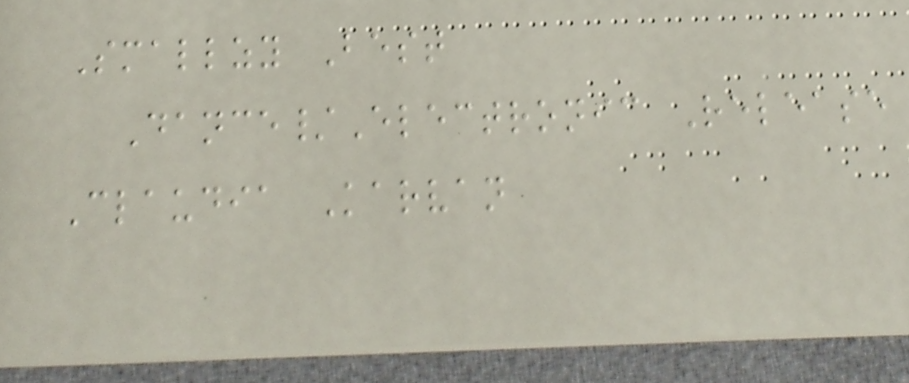Smallzy Best
Dance/Electronic Release
Claudia Karvan
